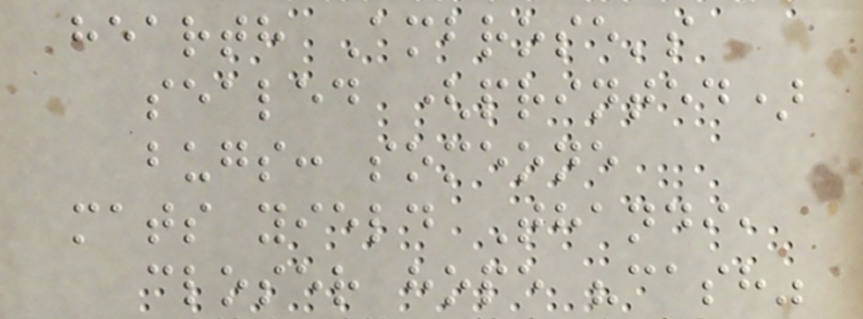hearth Ambrose's
sealed (printed)
bugs: someone
mats yield Thandi,
closer hope "cash"
